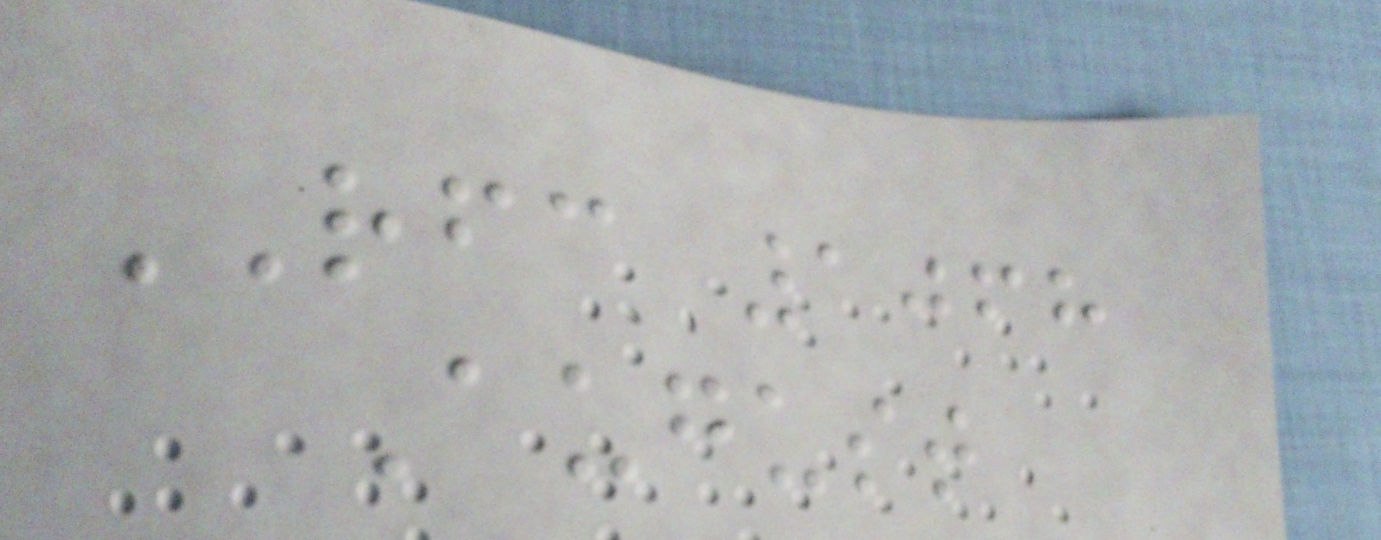RFC 1068
August
